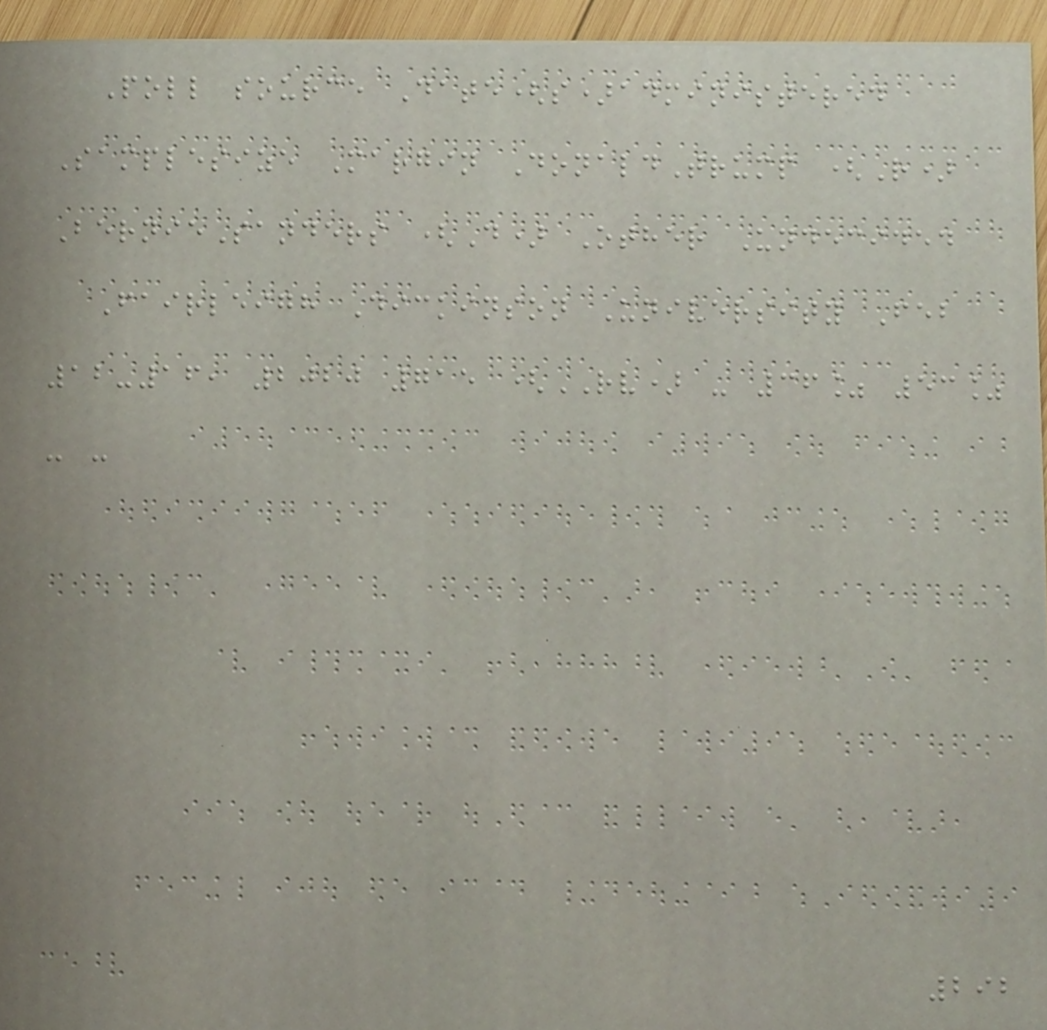Poll source Date(s)administered
Samplesize Margin DonaldTrump (R)
BernieSanders (D) Other Undecided
Fairleigh Dickinson University Feb
12-16, 2020 715 (RV) - 36% 53%
- -
292
